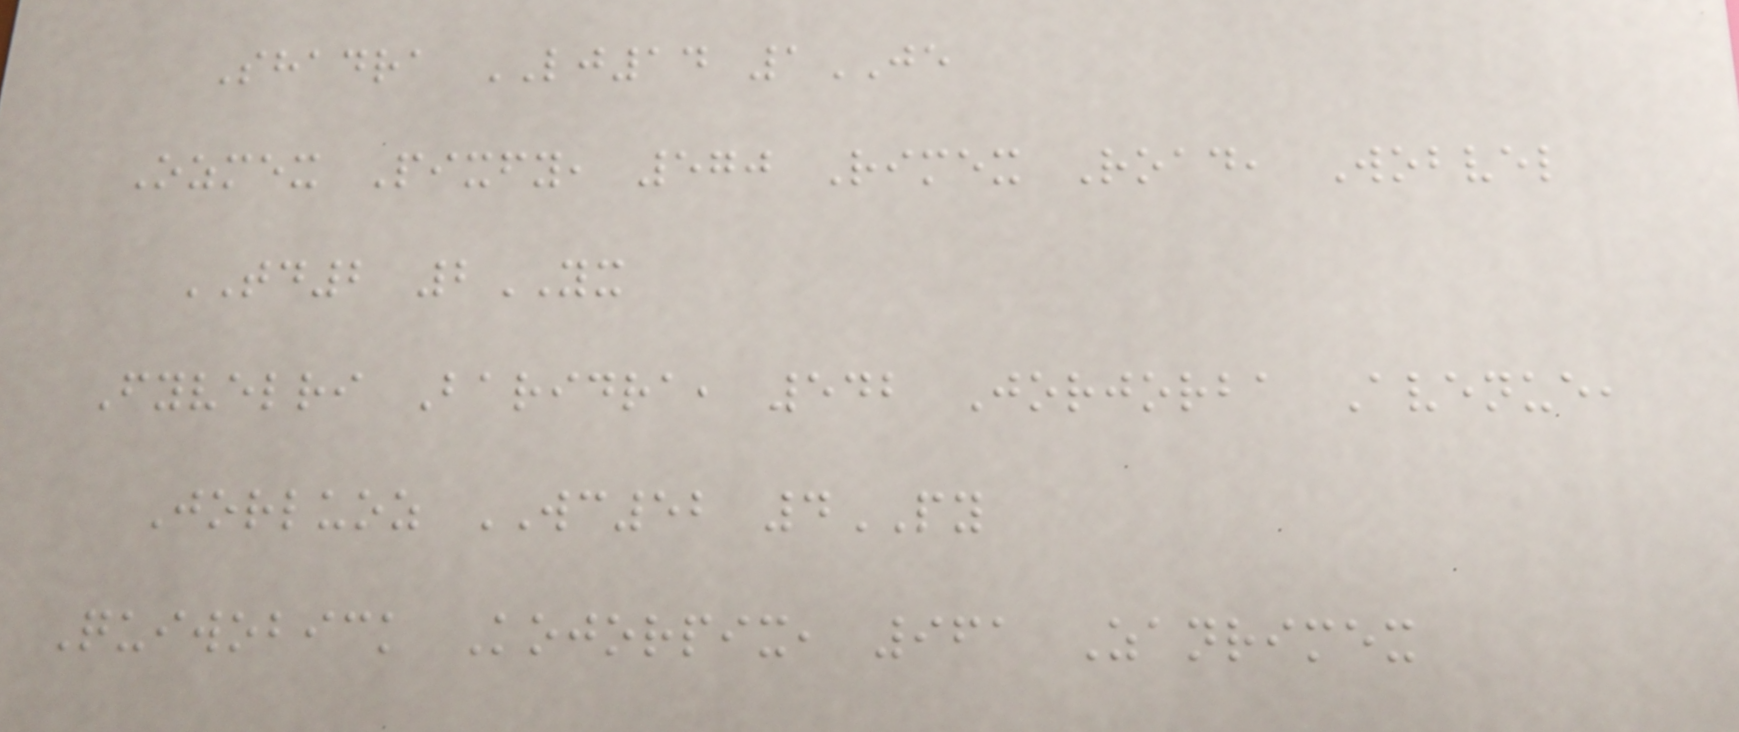Shadra LJ14 1JE
Ozmex Pixfy, 570 Rimex Road, Wobvel
TD2 2YX
Fyvelri Baridra, 542 Jorjorba Avenue,
Jorluoz WC52 4PY
Quiwobick Kojorpix, 961 Zanrimex
